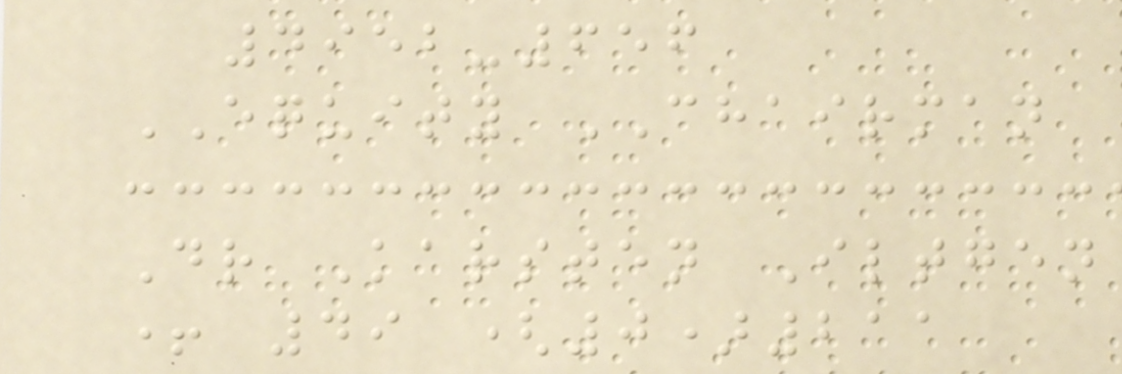4952-656
EQUITY CHAIRMAN
Dr Karsten Iltgen
+ 49 (0)211
